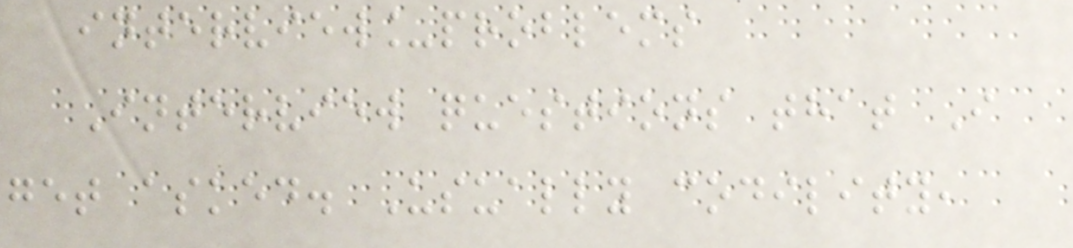interview_problems
Interview questions that I
get asked. Usually codility,
